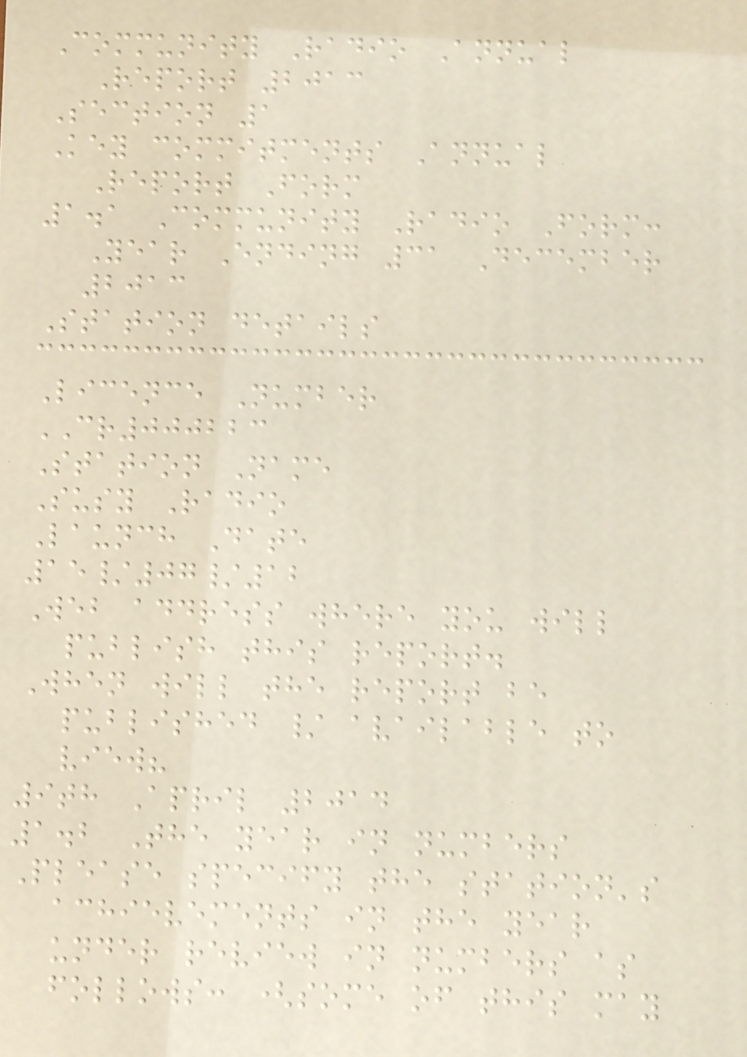Community Radio Annual
Report 2013
Section 1
Key commitments Annual
Report Form
1.1 Community Radio Form:
Year Ending 31 December
2013
Station details
Licence Number
CR000223
Station Name
Susy Radio
Launch Date
15/07/12
Web address where you will
publish this report.
When will the report be
published / available to
view?
9th April 2014
1.2 The year in numbers
Please specify the station's
achievements in the year
under review in numbers as
follows: (some of this may
